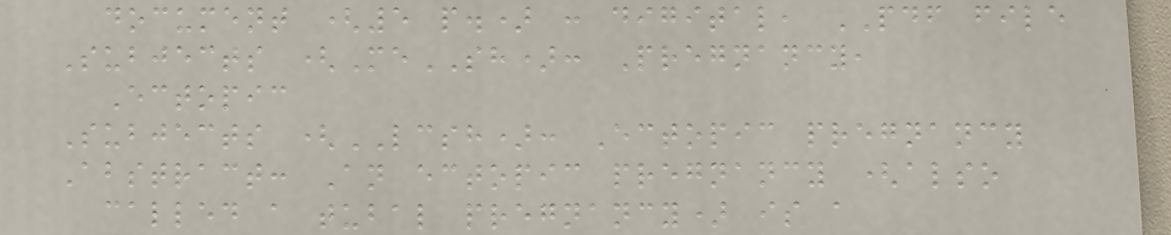document (5 p.) : digital, PDF file
Subjects (MeSH): Pregnancy,
Ectopic
Subjects (LCSH): Ectopic pregnancy
Abstract: An ectopic pregnancy (also
called a tubal pregnancy) is a
